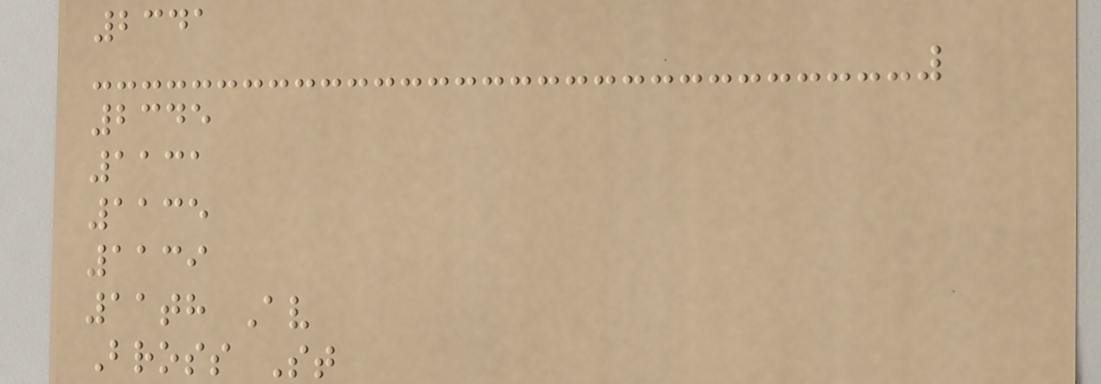2341
2345
1131
1135
1139
11th Av
Bross St
